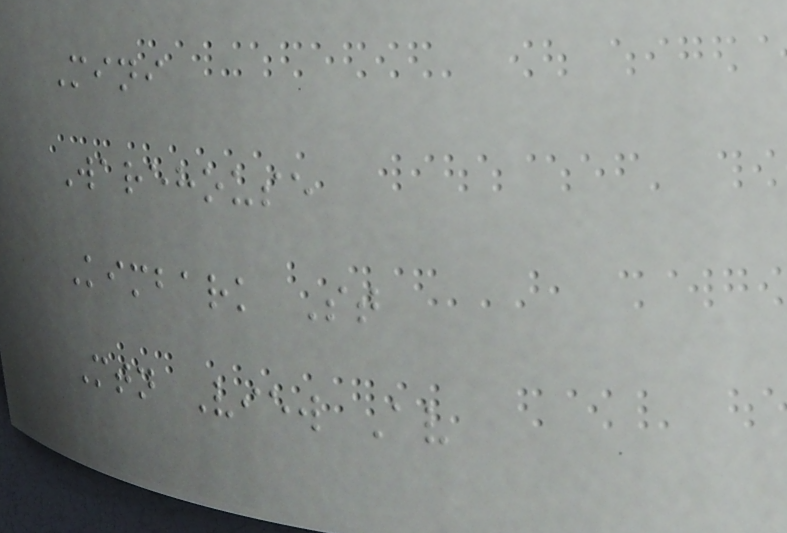Mini
Warehouse
Kimbark St
Mtn View Av
